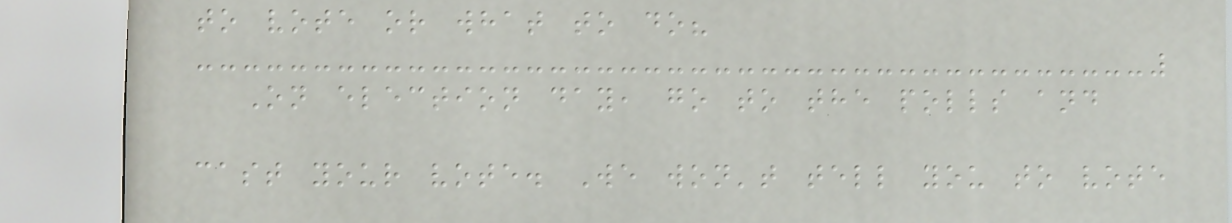to vote or what to do?
On election day, go to the polls and
cast your vote. We won't tell you to vote
